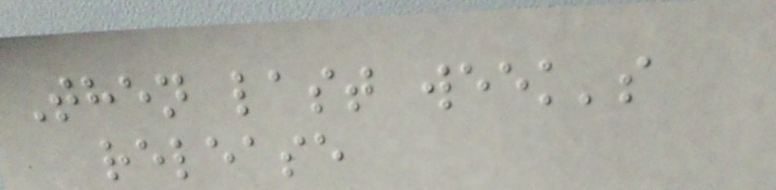Then last week's
release
